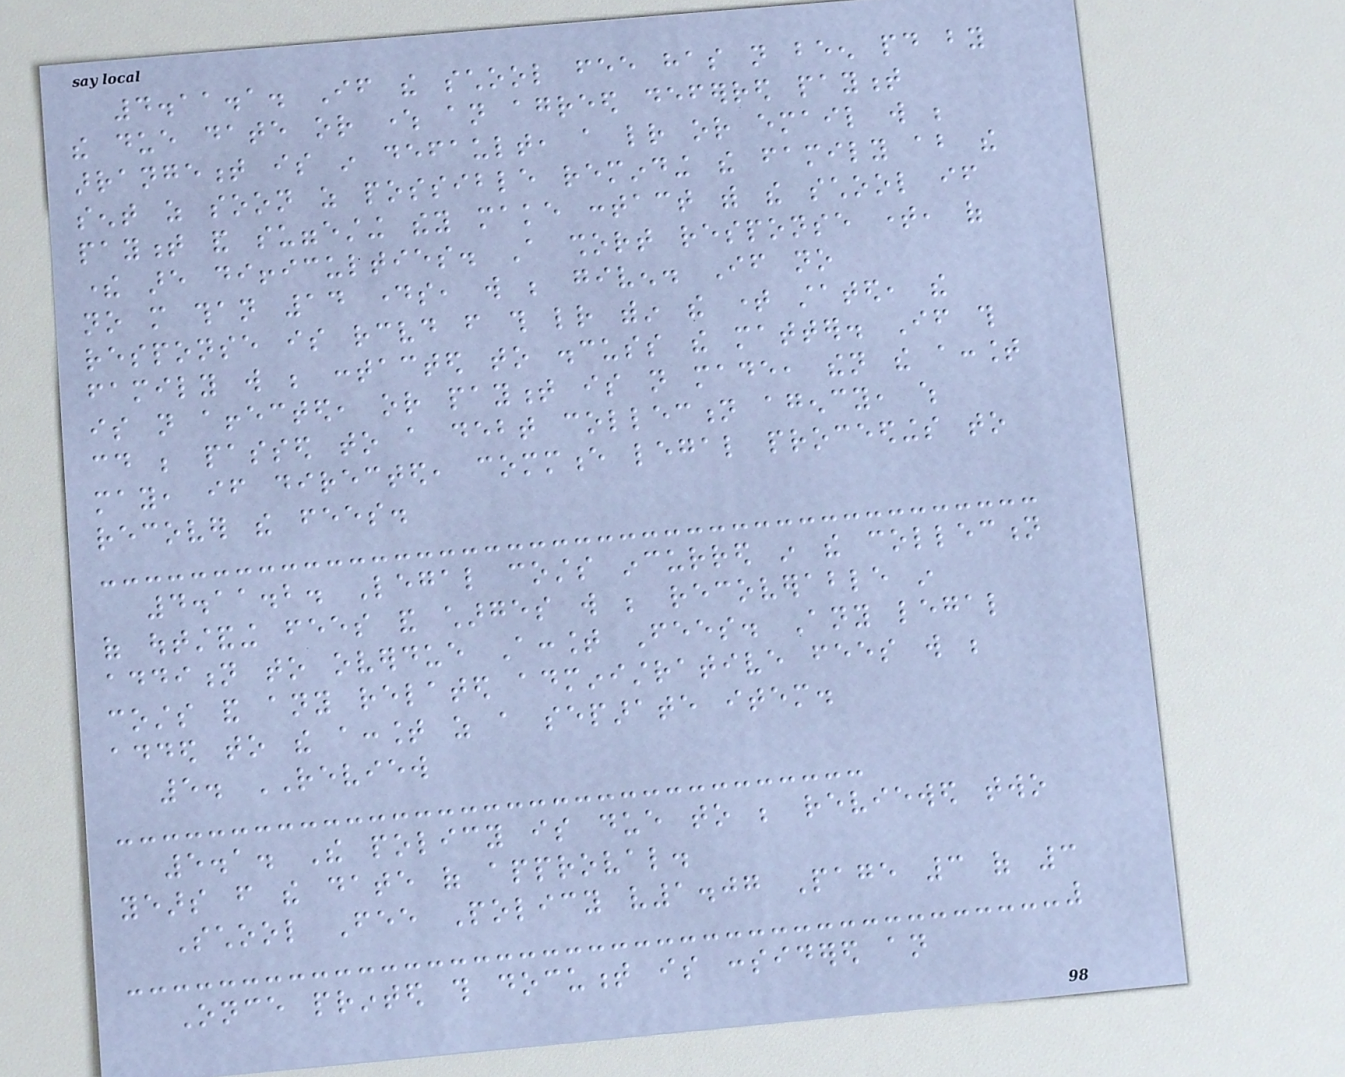4.11.1. If the school fee has not been paid by
the due date or where an agreed deferred payment
arrangement is in default, a letter or email will be
sent as soon as possible reminding the family about the
payment and suggesting they make contact with the school if
there are difficulties. A short response time, of
no more than 14 days, will be given. If no
response is received from this letter within the time stated, the
family will be contacted to discuss the matter. If this
is not affected, or payment is not made, then the account
could be passed to a debt collection agency, which
may, if directed, commence legal proceedings to
recover the fees.
4.11.2. Legal costs incurred in the collection
of outstanding fees and charges will be recoverable in
addition to overdue Account Fees. Any legal
costs and any related administrative fees will be
added to the account as a separate item.
5. REVIEW
5.1. The policy is due to be reviewed two
years from the date of approval.
School Fee Policy v1.07 Page 3 of 3
Once printed this document is considered an
